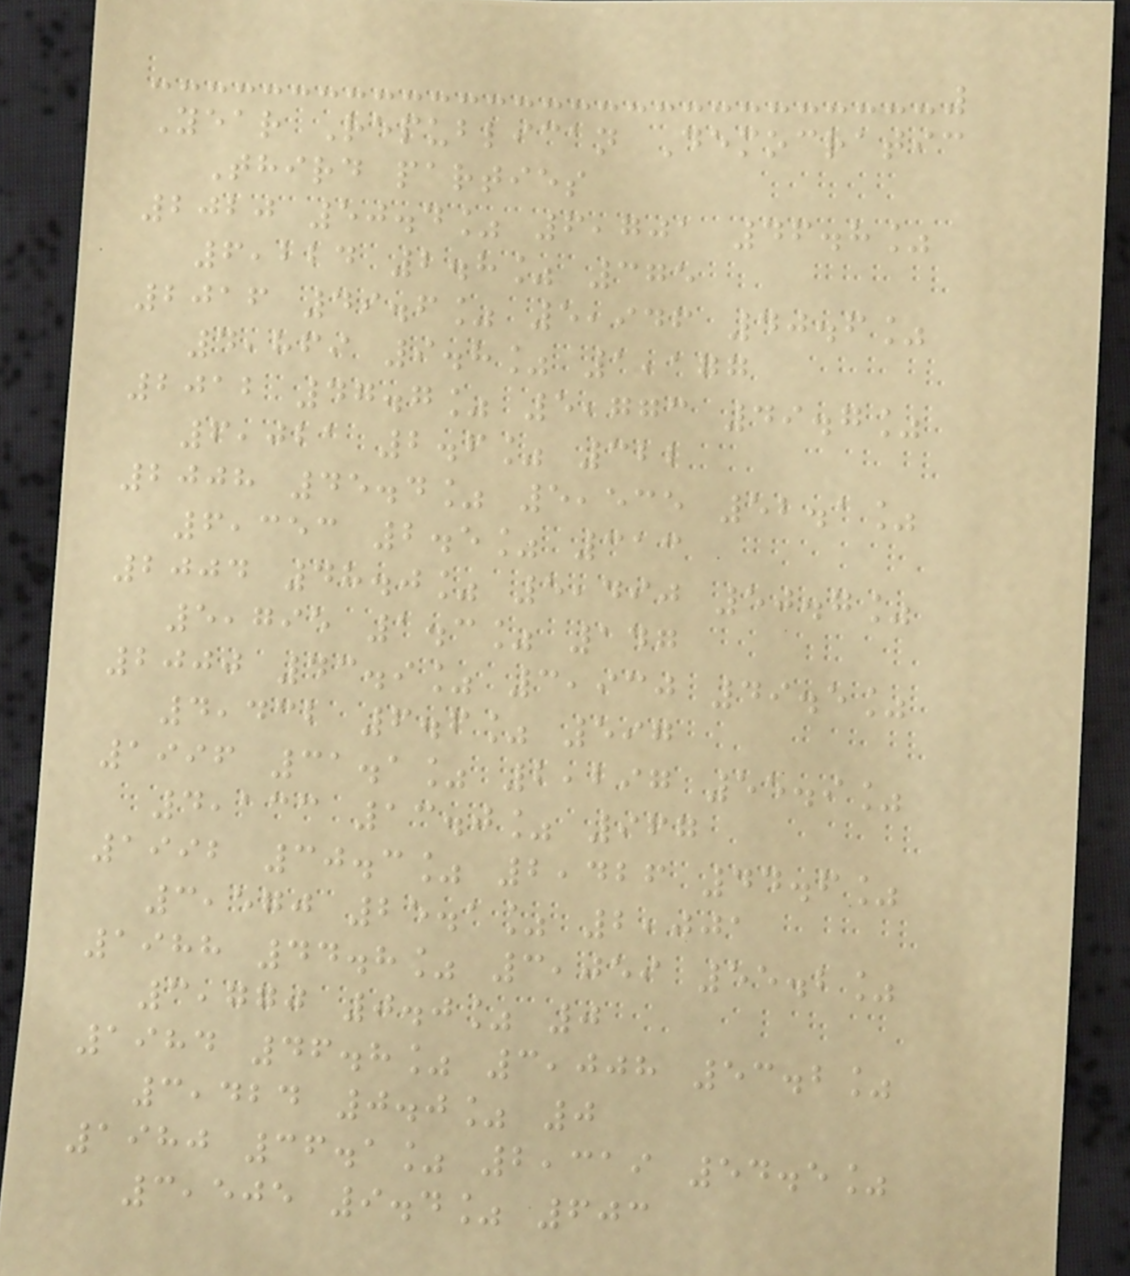Year Republican Democratic
Third parties
2020 50.4% 6,701 46.8%
6,224 2.8% 375
2016 49.6% 5,946 40.6%
4,869 9.8% 1,177
2012 47.7% 5,773 49.7%
6,021 2.6% 322
2008 45.4% 5,535 52.1%
6,353 2.5% 313
2004 48.0% 5,490 50.7%
5,795 1.3% 147
2000 43.9% 3,930 49.5%
4,432 6.6% 597
1996 31.1% 2,297 55.9%
4,133 13.0% 967
1992 30.3% 2,426 44.6%
3,570 25.1% 2,001
1988 44.8% 3,059 55.2%
3,770 0.0% 0
1984 46.8% 3,008 53.2%
3,424 0.0% 0
1980 36.1% 2,319 54.5%
3,505 9.4% 603
